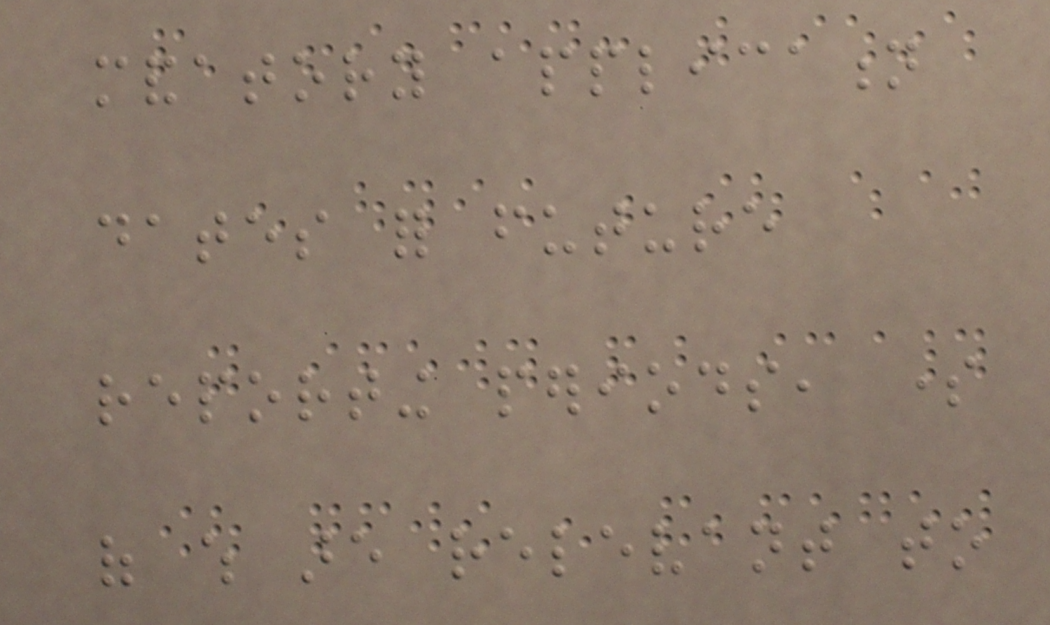mandatory application
dates for future
reporting periods, some
of which are relevant to
